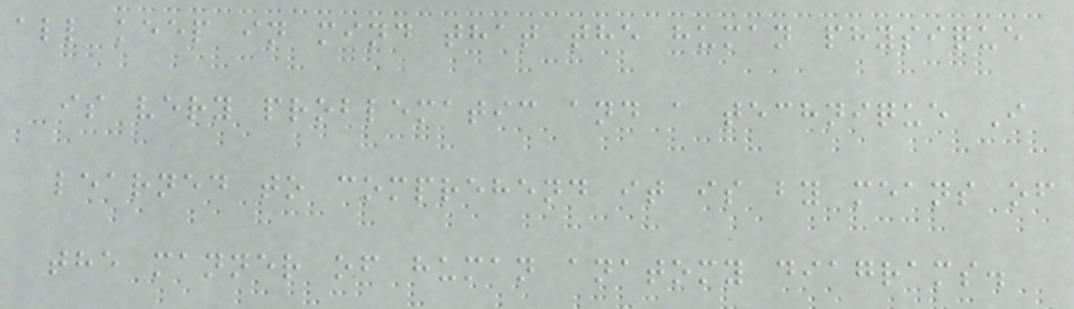all keep in mind that the human physique
is very problematic and a technique I
learned to comprehend it is by means of
the manner of human anatomy diagrams.
